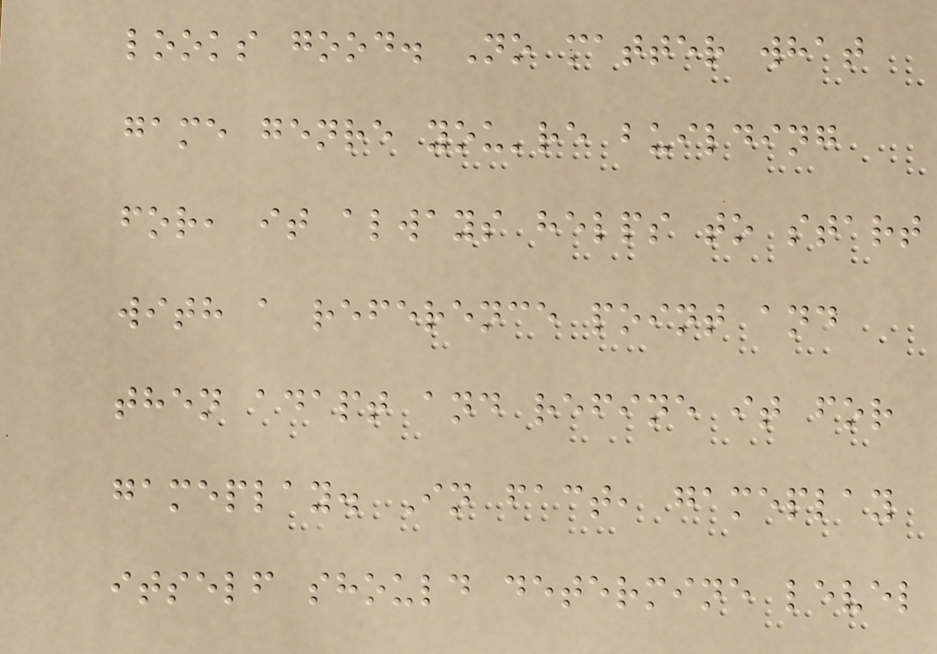looks good. No matter what
game genre you're building
for, it always helps to start
with a reference point and
then adapt and refine it for
gameplay. In fact, gameplay
itself should determine level
